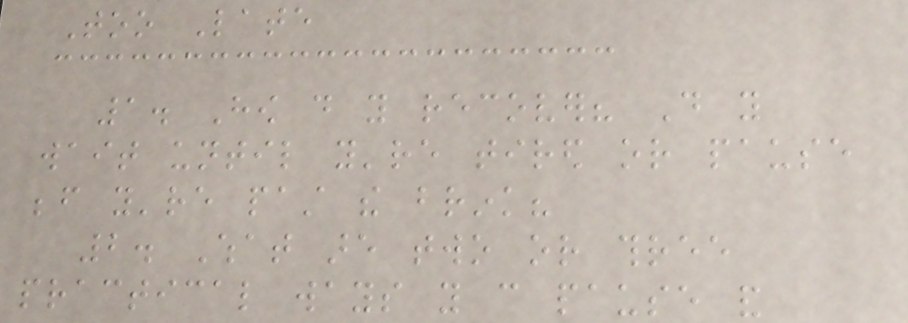Too Late
1. How do you recover? Do you
wait until you're tired or pause
before you're past the brink?
2. What are two or three
practical ways you can pause and
